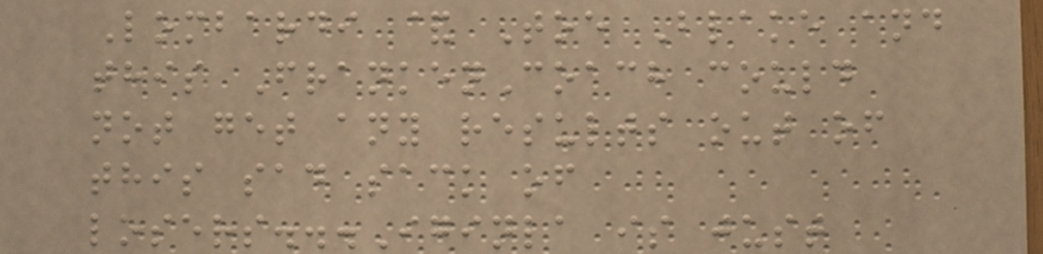Lombardi & Toe Blake and
this FrankenCoach could
not get any results out of
this sad sack of
losers...Iginla is just
